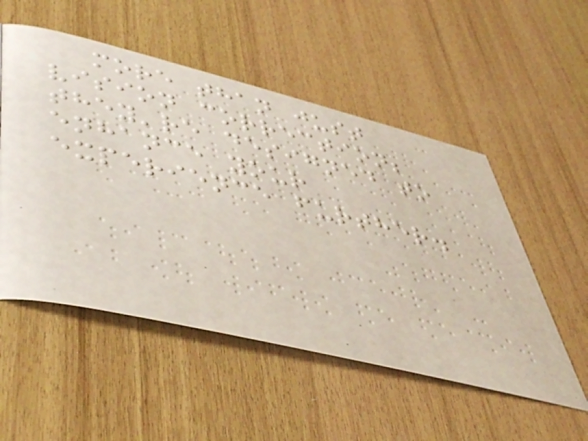more than just
vision correction;
they're designed to
enhance your
experience further.
